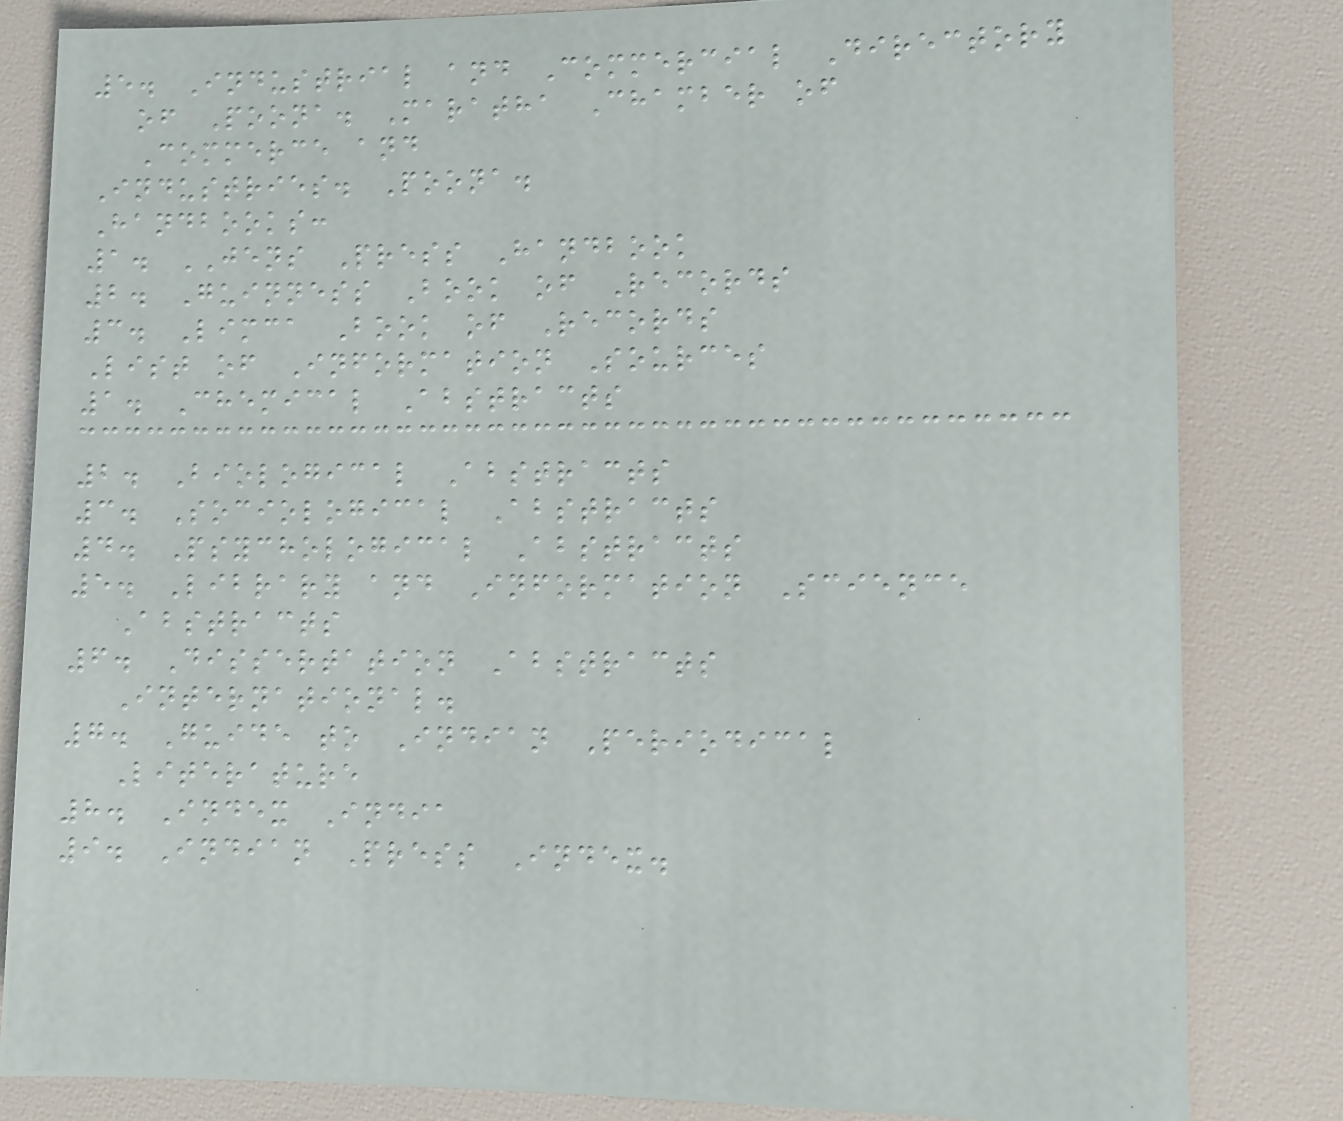5. Industrial and Commercial Directory
of Poona. Maratha Chamber of
Commerce and
Industries. Poona.
Handbooks:
1. JENS Press Handbook
2. Guinness Book of Records
3. Limca Book of Records
List of Information Sources
1. Chemical Abstracts
2. Biological Abstracts
3. Sociological Abstracts
4. Psychological Abstracts
5. Library and Information Science
Abstracts
6. Dissertation Abstracts
International.
7. Guide to Indian Periodical
Literature
8. Index India
9. Indian Press Index.
